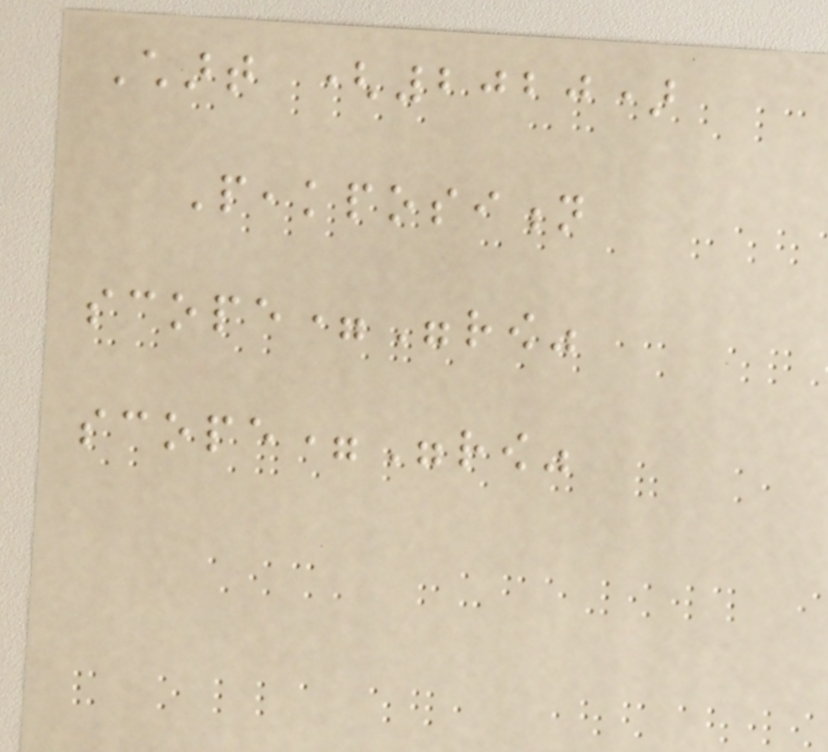Chart (2020)
Peakposition
scope="row"
scope="row"
